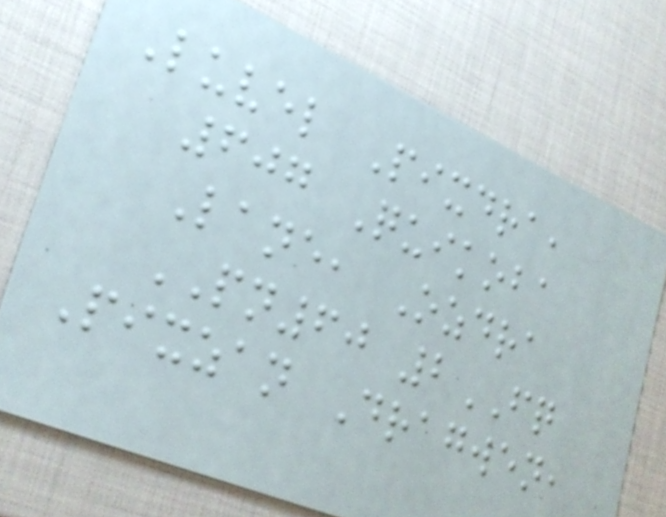Luvel Pixdra,
607 Quikoba
Lane, Ozdra
PN60 2FQ
Pixzan Dragwen,
